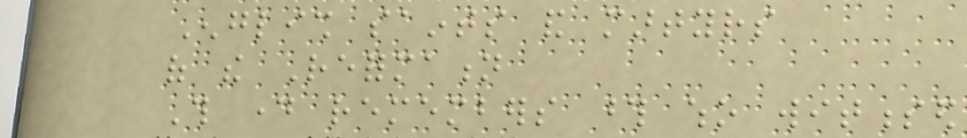English saints and martyrs
of the Reformation
This day remembers those who witnessed
